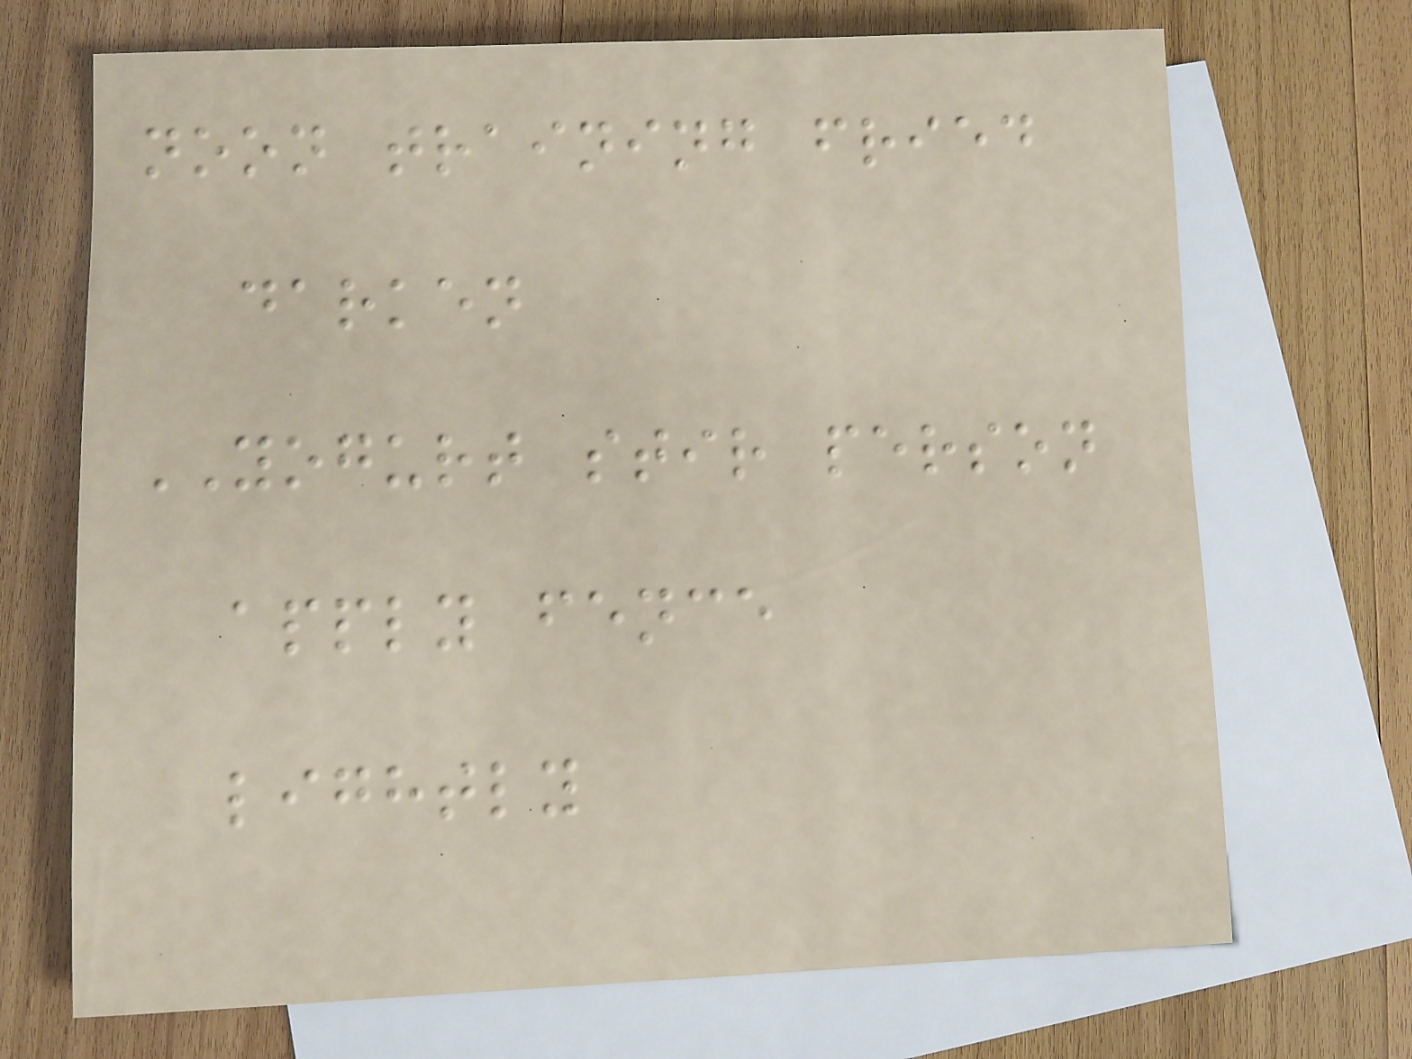noon training fried
darken
YOGURT stir person
apply fence
lightly
